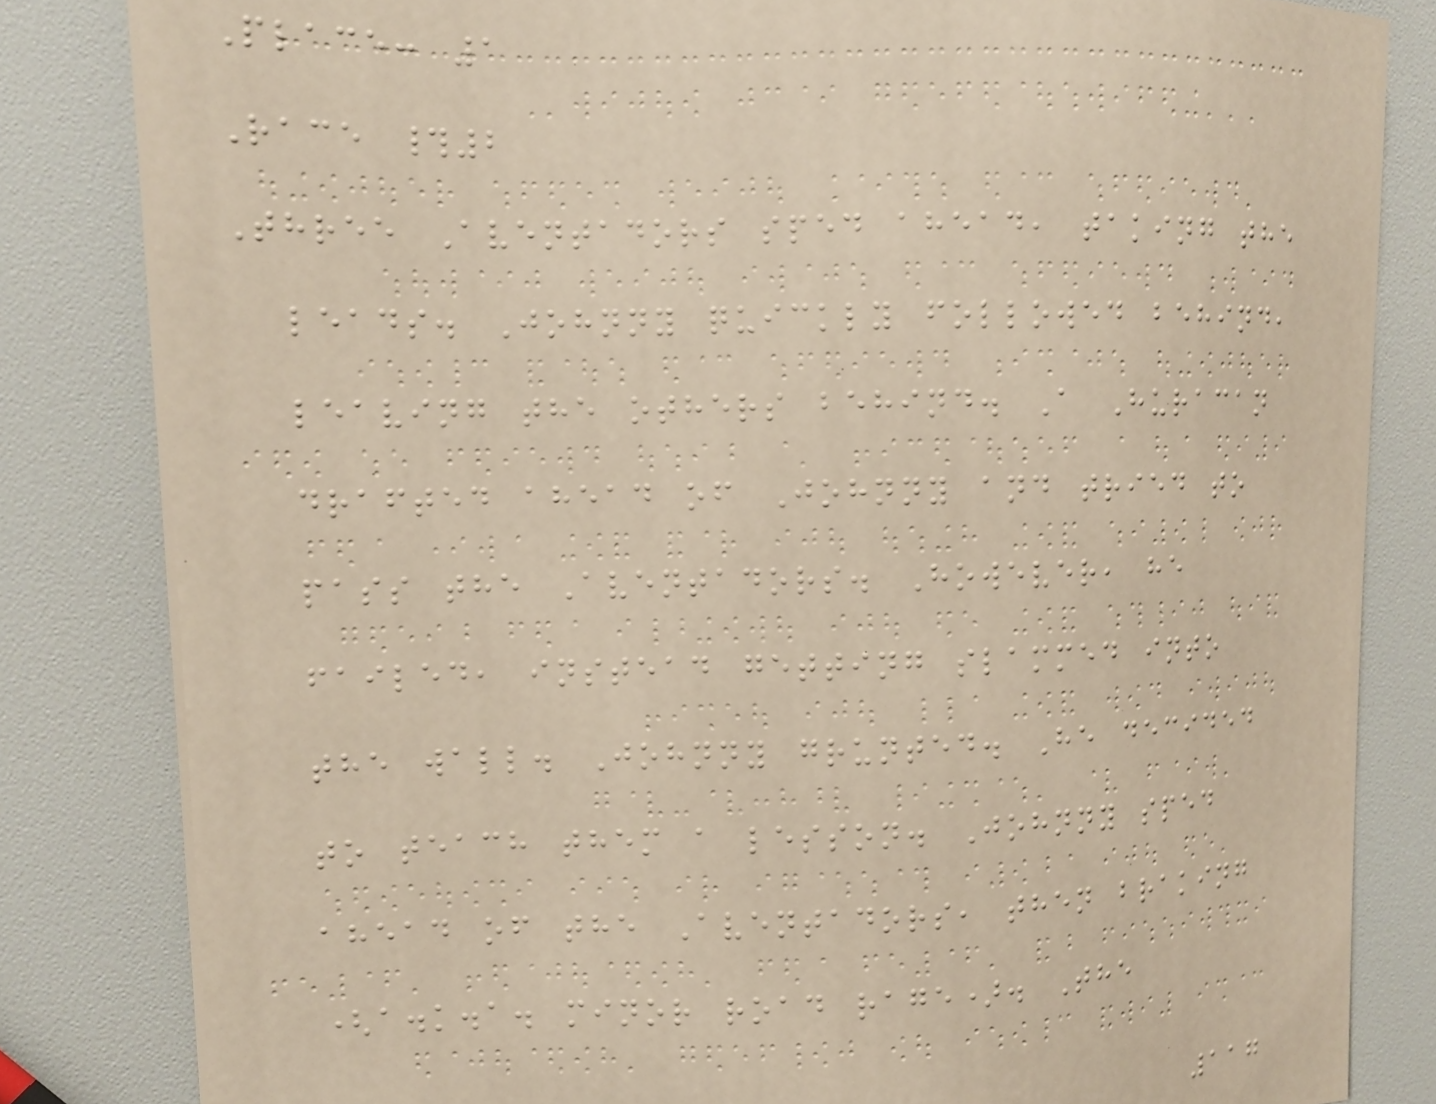Place: 1
Race #2
Three Aventadors sped ahead, taking the
leads. Johnny quickly followed behind,
leaving the others behind. A Huracan
drafted ahead of Johnny and tried to
pass the Aventadors. However, he
failed, instead getting slammed into
the wall. Johnny grunted. He decided
to teach them a lesson. Johnny sped
ahead of the Aventadors, then braking
(a.k.a. minor road rage). The
117
